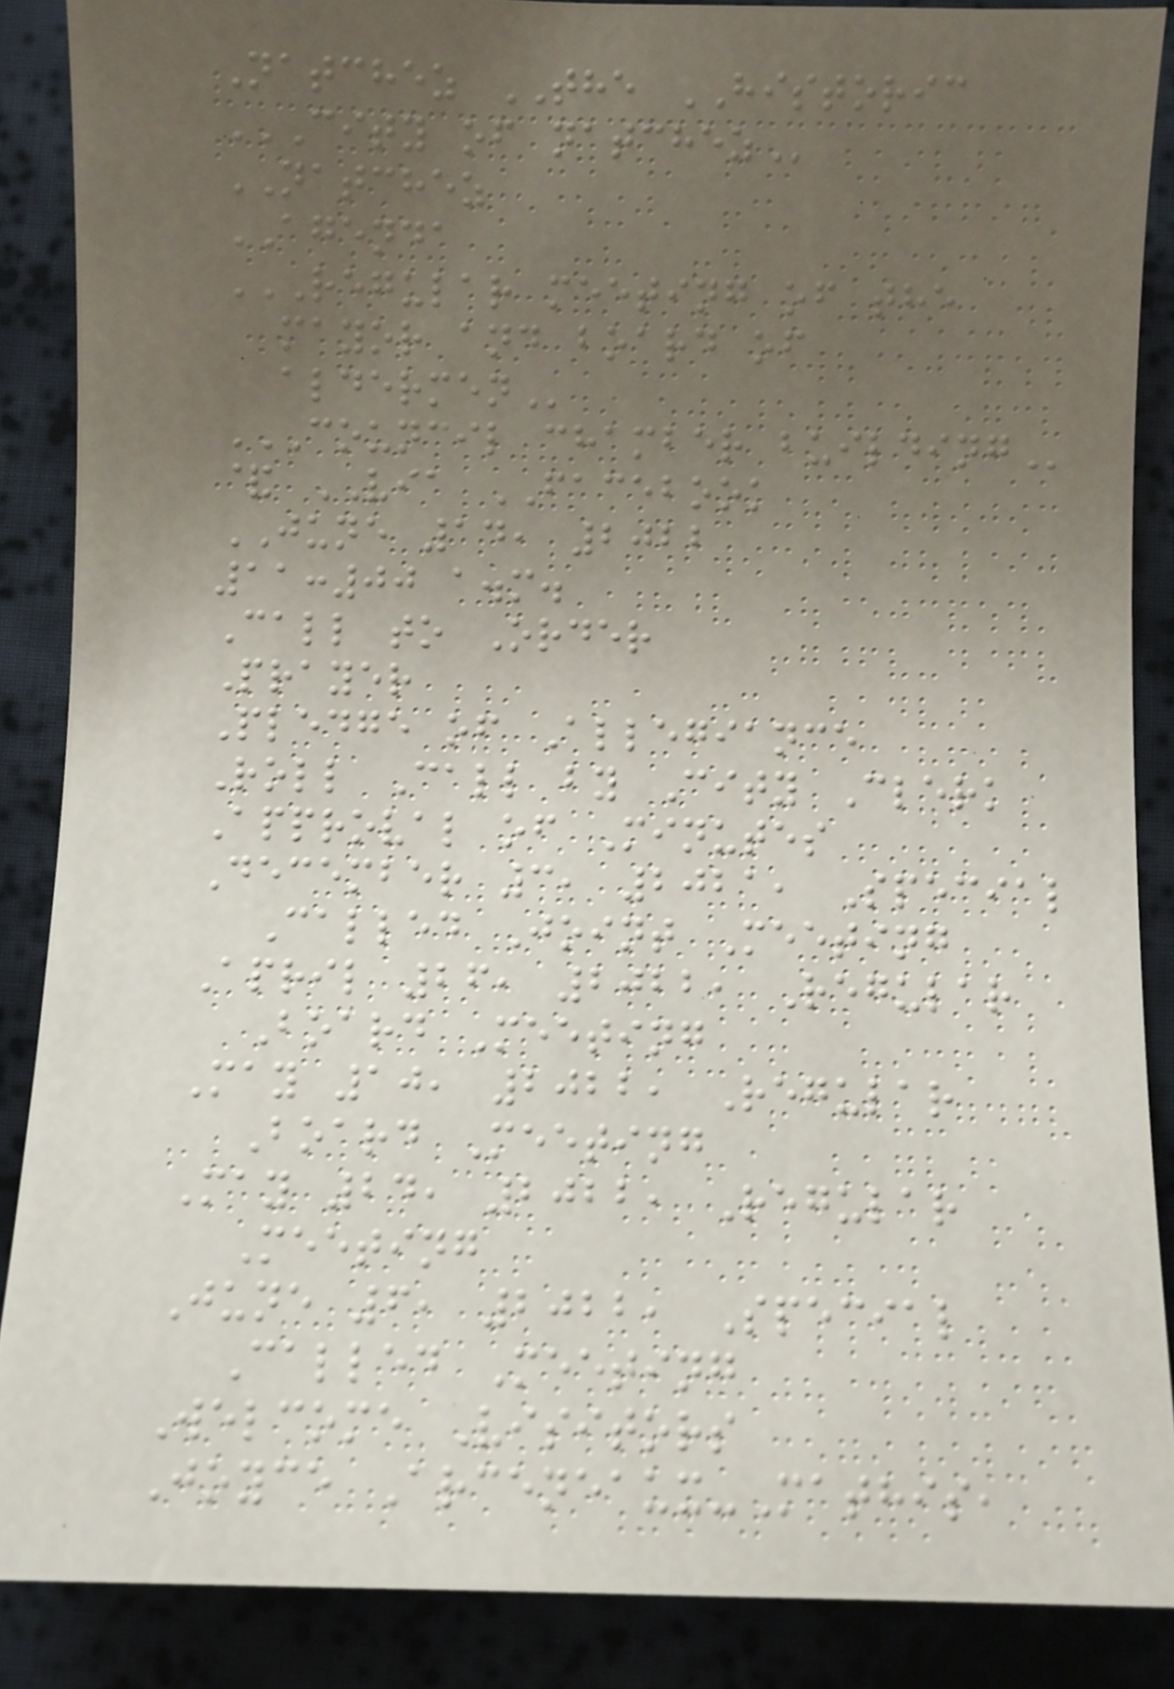Natchez THE HISTORIC
CITY OF NATCHEZ
NATCHEZ
AGENDA
REGULAR MEETING OF THE
MAYOR AND BOARD OF
ALDERMEN
COUNCIL CHAMBER BUILDING
& VIA FACEBOOK
JUNE 14, 2022
11:00 a.m.
Call to Order
Prayer
Pledge of Allegiance
Roll Call by City Clerk
Approval of Minutes
December 3, 2021, Special
Called Joint Meeting
April 26, 2022, Regular
Board Meeting
May 10, 2022, Regular
Board Meeting
May 24, 2022, Regular
Meeting
June 6, 2022, Special
Called Meeting
Welcome Visitors
Joyce Arceneaux-Mathis,
